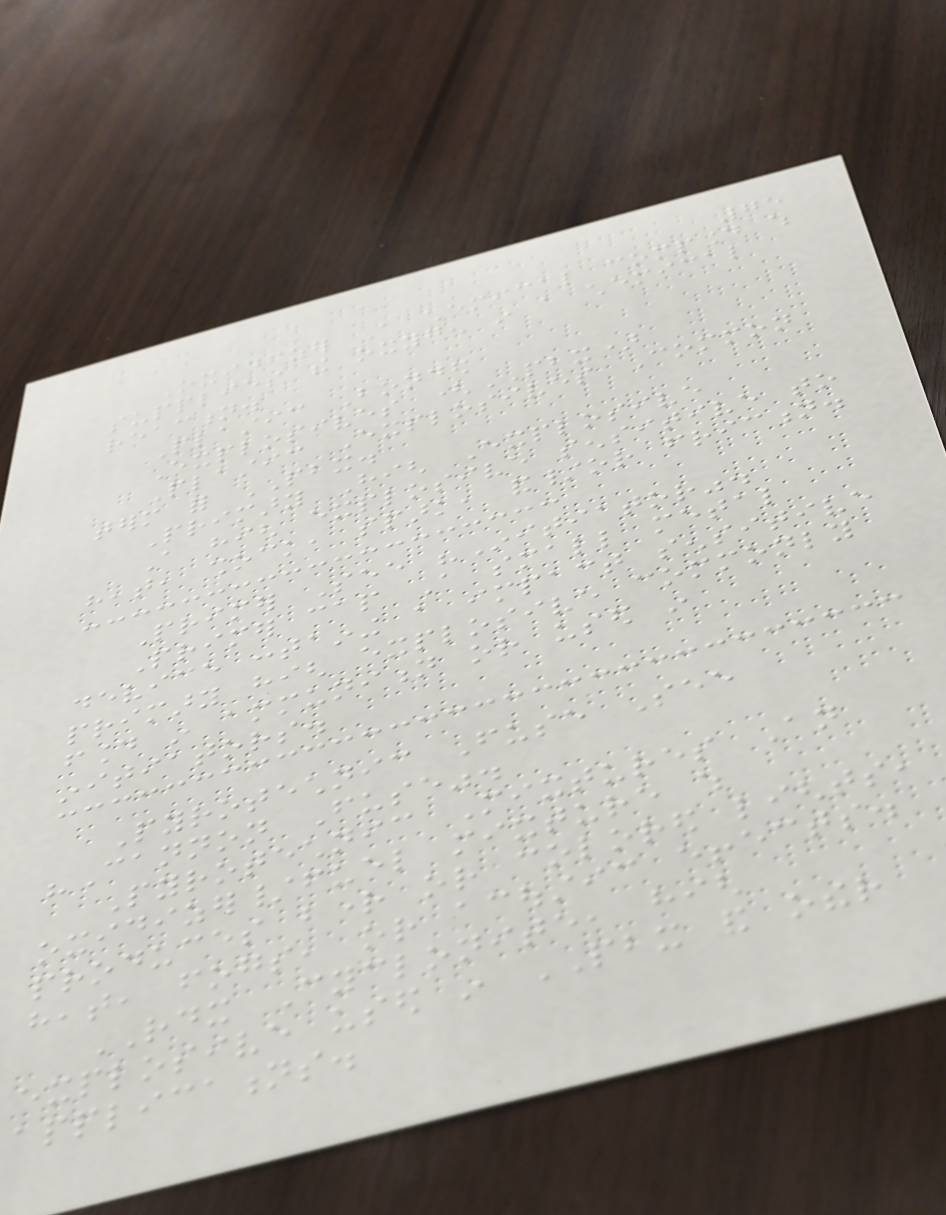75
Oxidizer A chemical compound which
supplies the oxygen in a chemical
reaction.
Plastic Bonded
Explosives (PBX)
Plastic Explosives Common
term for PBX.
Primary High Explosive
A high explosive sensitive to
heat, shock, spark, and/or friction.
Primer See "Initiator".
Primer cap A small metal
device containing a impact sensitive
primary high explosive commonly
found in ammunition or used in
initiators.
Pyrotechnic Fuse See
"Cannon Fuse".
Pyrotechnic Mixtures An
oxidizer/fuel mixture which
produces bright or colored lights,
heat, fogs, or acoustic effects.
RDX Cyclonite, high
explosive used in PBX and other
applications.
